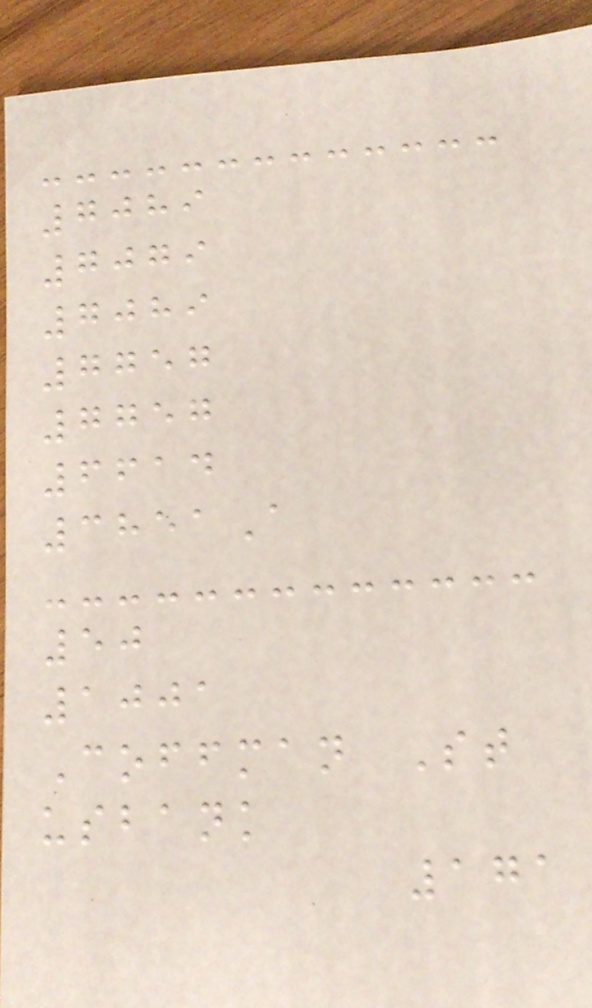7089
7079
7089
7757
7757
6614
3851A
50
1001
Coffman St
usbank
171
